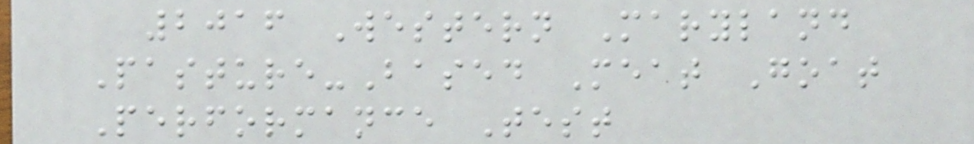2016 Western Maryland
Pasture-Based Meat Goat
Performance Test
